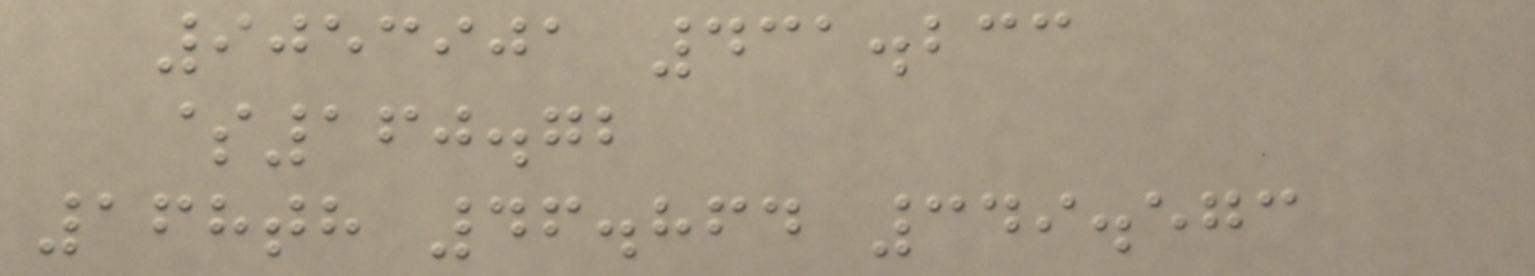9053901 431.233
$160.72
168th 46.864 349.573
